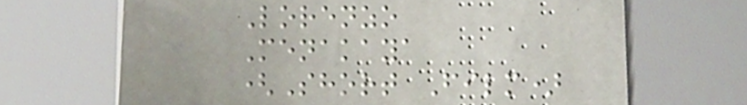Lorenzo
Menakaya
(Short Film)
